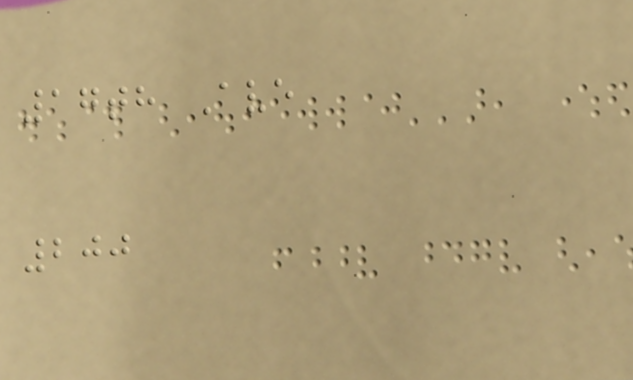17th Ave
200
